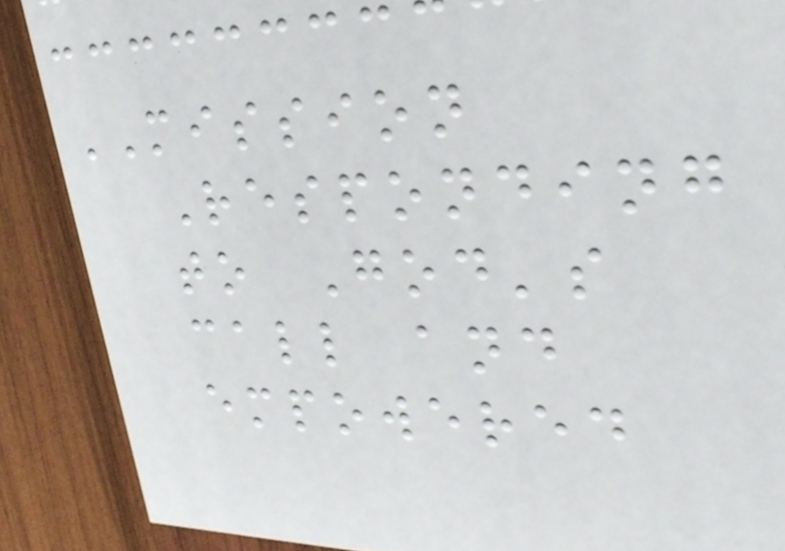MISSION
Responding
to God's
call and
empowered
